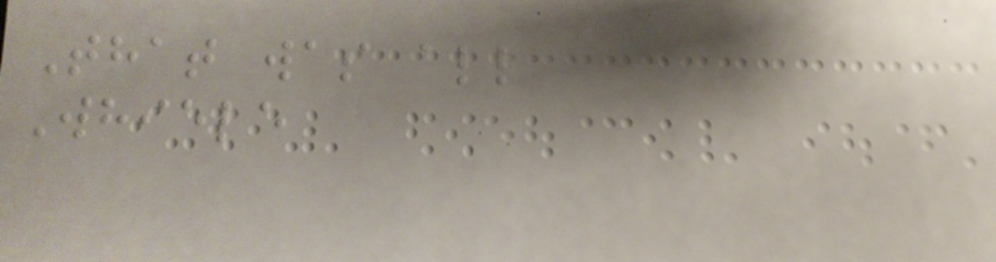That was all
Whiele
